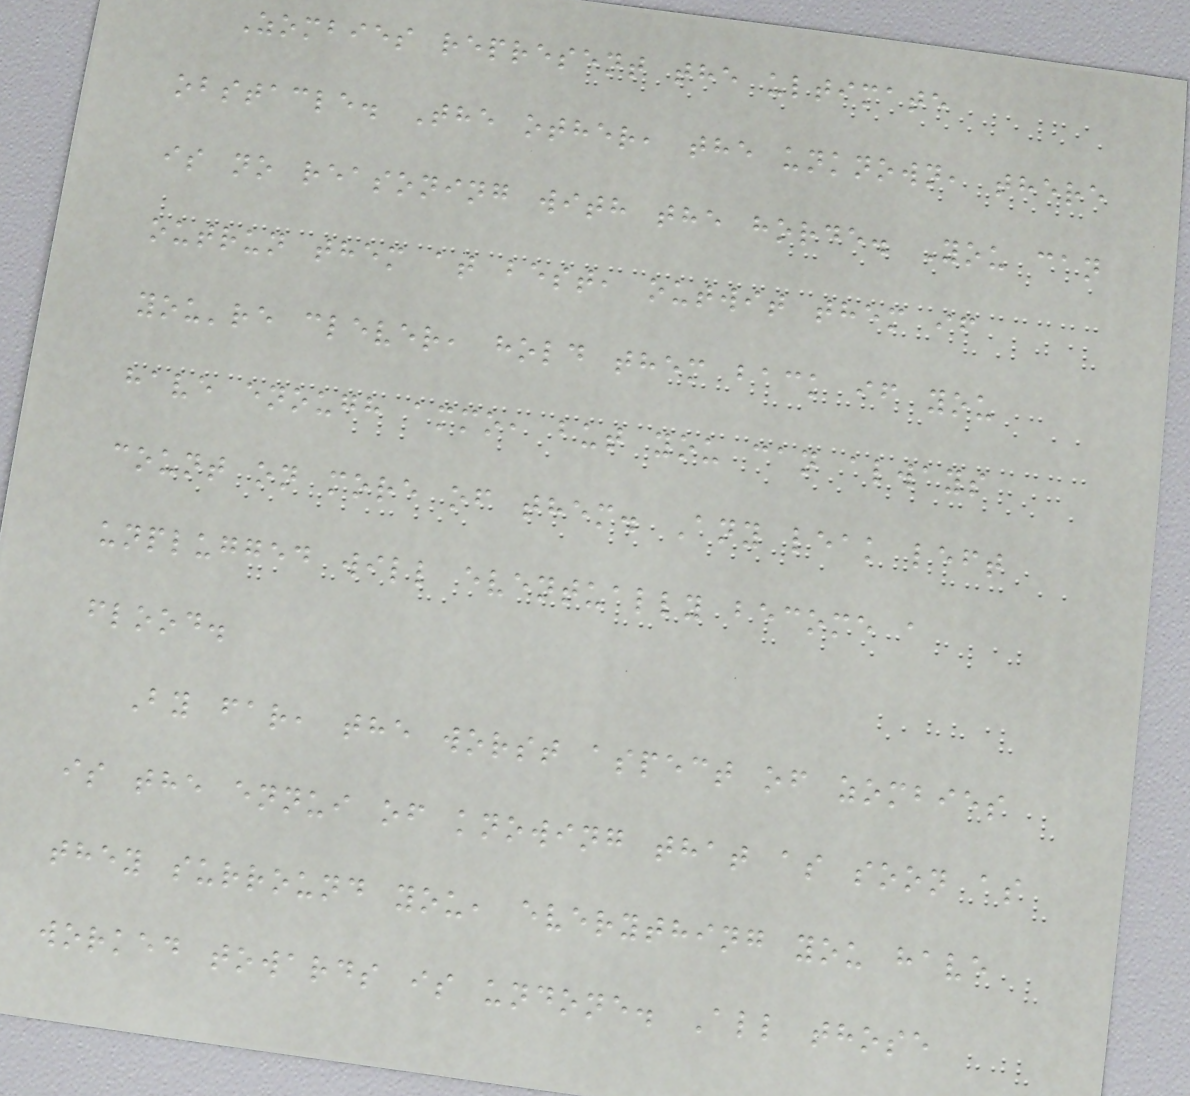Zombies represent the ultimate
obstacle. The other, the unknown, there
is no reasoning with the horde. You can
outrun them at best, outwit them if
you're clever, hold them back if you
have enough ammo, but you can always
count on more of them. Any leak left
unplugged will eventually become a
flood.
By far, the worst aspect of zombies
is the ennui of knowing that as soon as
they surround you, everything you have
worked towards is undone. All those
